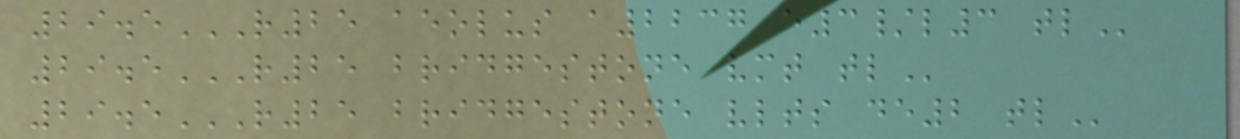29.5R25 AEOLUS A2237 E3/L3 TL
29.5R25 BRIDGESTONE VMT TL
29.5R25 BRIDGESTONE VLTS DE2 TL
